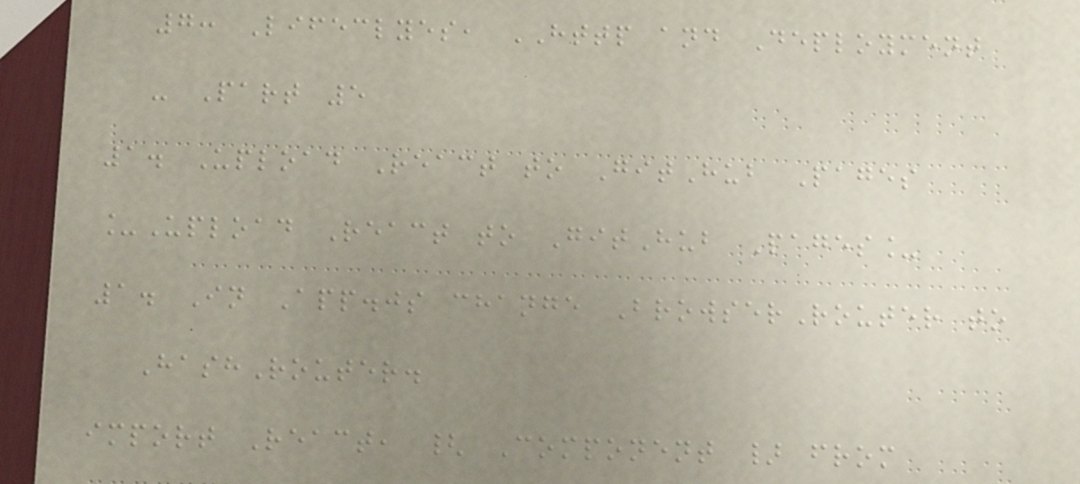7: Lifeclyes, HTTP and Deployment
- Part 5
1. Upload React to GitHub Pages
_Upload React to GitHub Pages_
1. In App.js change BrowserRouter to
HashRouter.
import React, { Component } from
